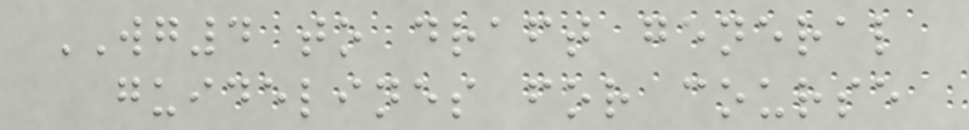WG4 to draft general
guidelines for course
